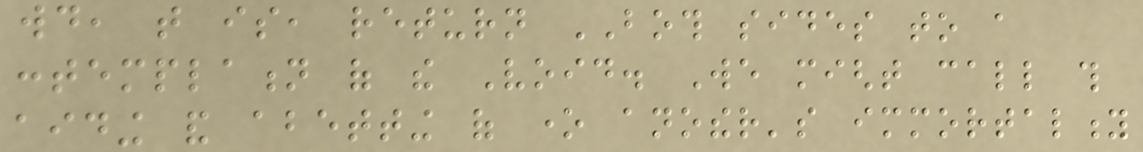would, that is, return BOTH sides to a
contemplation of the Void. We might call this
aiding and abetting of one another's immortality
